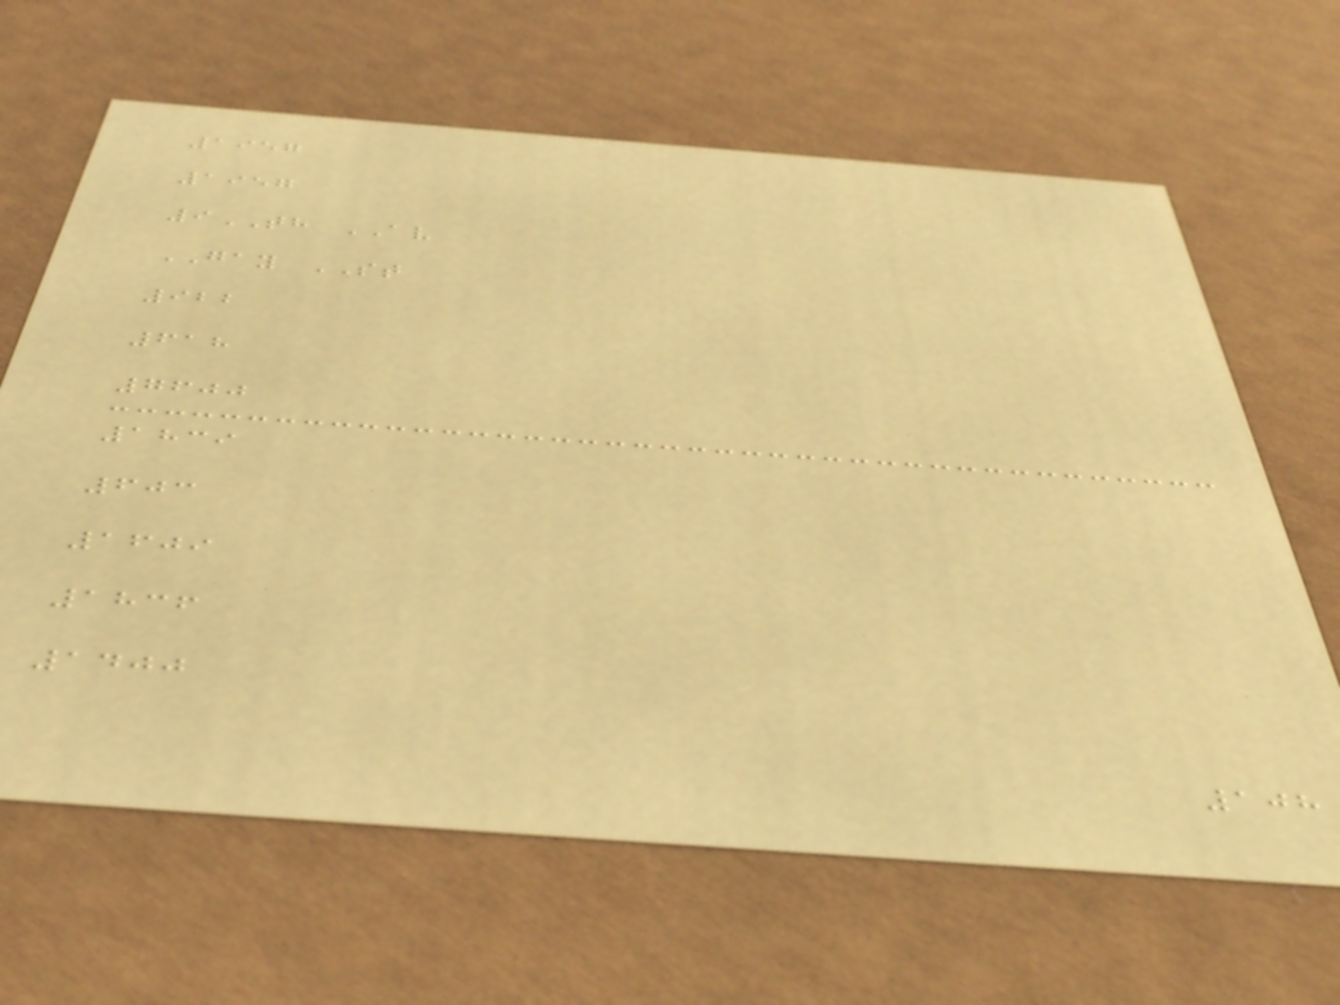1957
1957
9TH AV
GAY ST
922
618
7600
1839
603
1609
1836
1400
108
